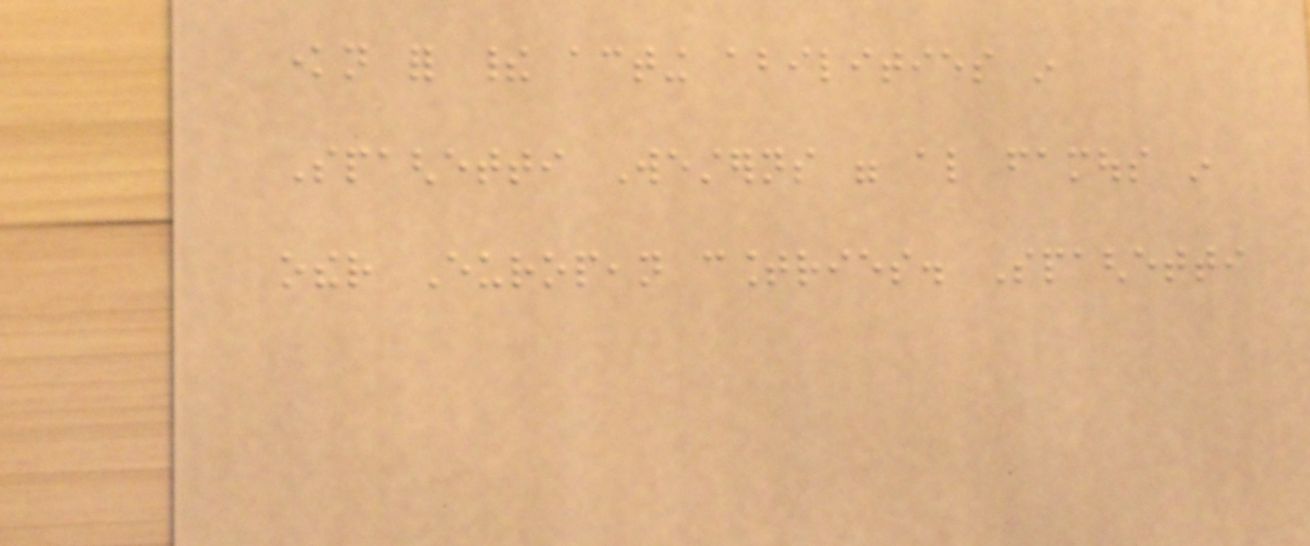known for their acting abilities in
Spaghetti Westerns were also famous in
other European countries. Spaghetti
